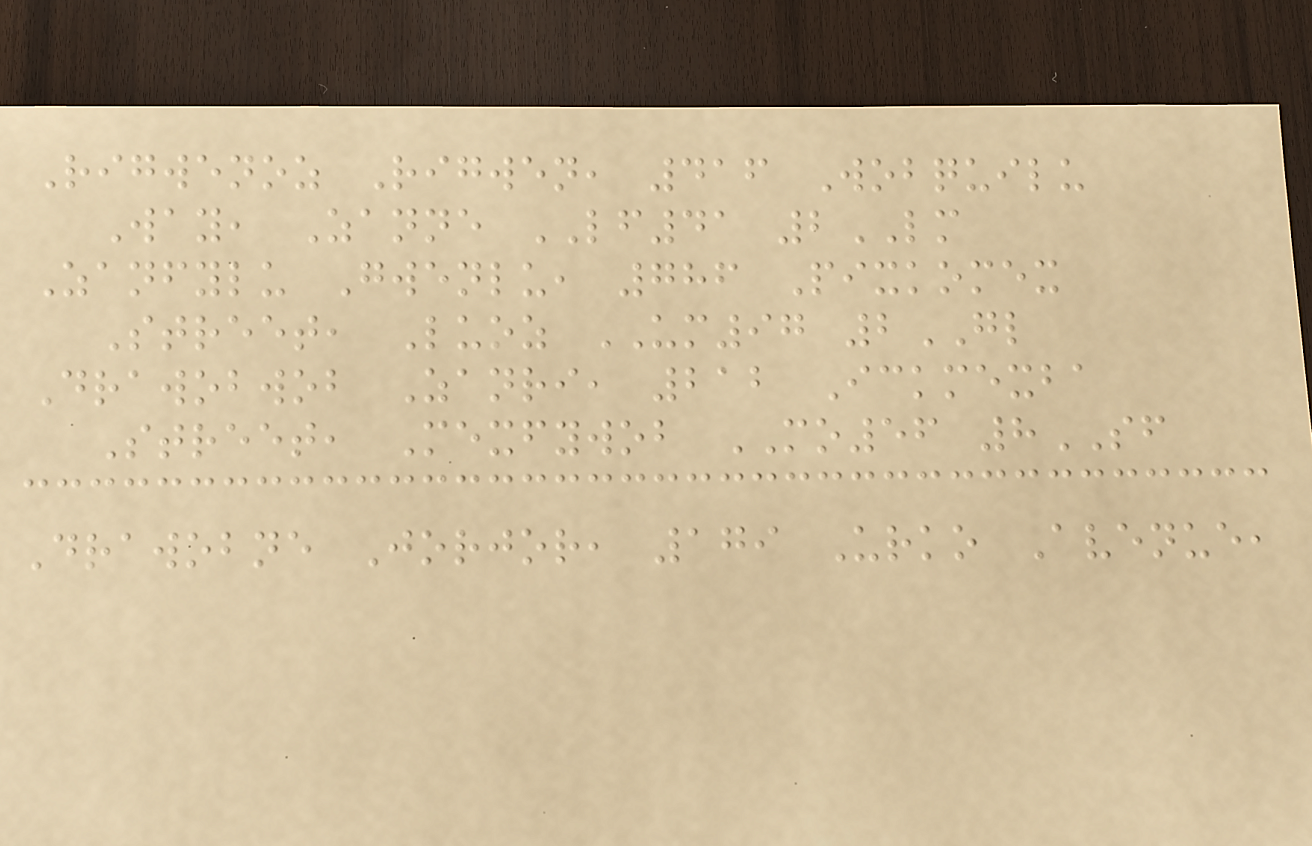Rigwenoz Rigwen, 416 Wobquilu
Way, Zanne LF41 2LM
Zanfylu Gwenlu, 786 Pixkomex
Street, Luoz UM97 2GL
Drawobwob Zanri, 212 Ickmexba
Street, Mexfywob MO56 8SF
Drawobne Jorjor, 179 Urko Avenue,
